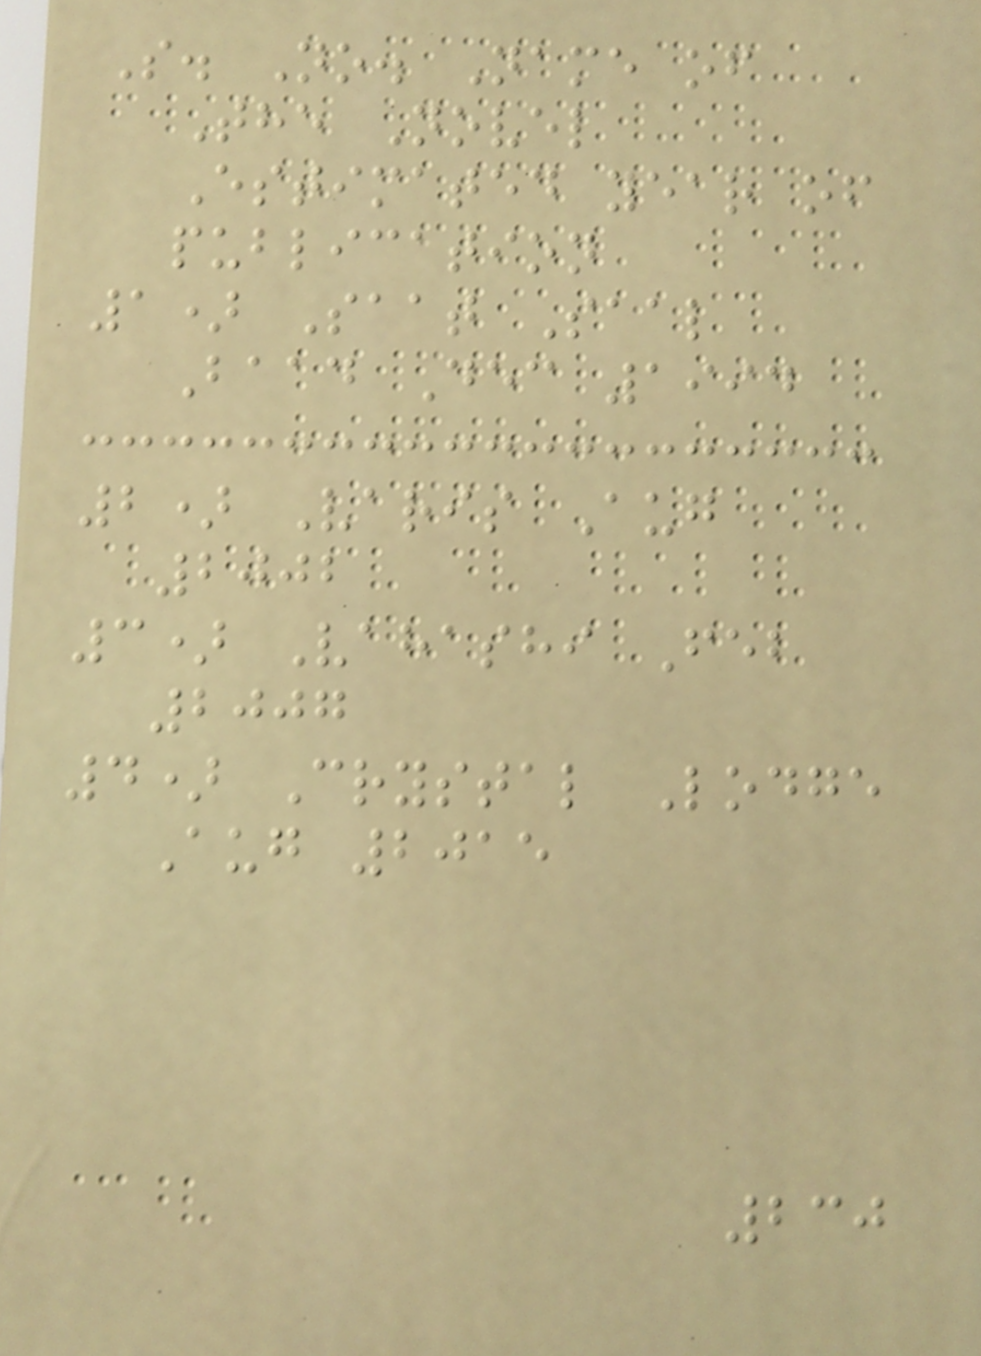S. No. Name of
The Novel
Estimated year of
publication
1) Saat Saal
Baad Dec 1994
2) Varis Aug
2002
3) Vahashi Feb
2007
4) Crystal Lodge
Aug 2015
230
